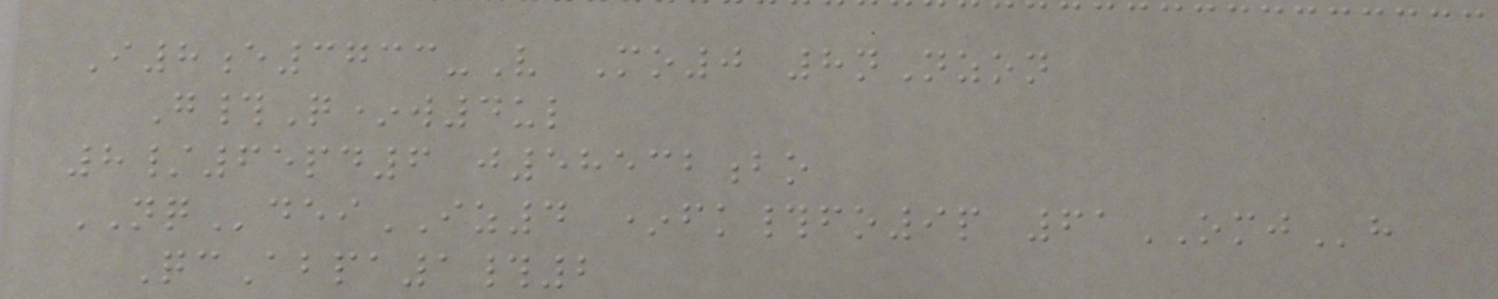I8e3733-V Mo0 8nNzon
G#Q*w4ul
8/65pd6 j58532bo
NQdeiIZ4 *fk#fo9p 61OMJh
QcAbpa1#2
